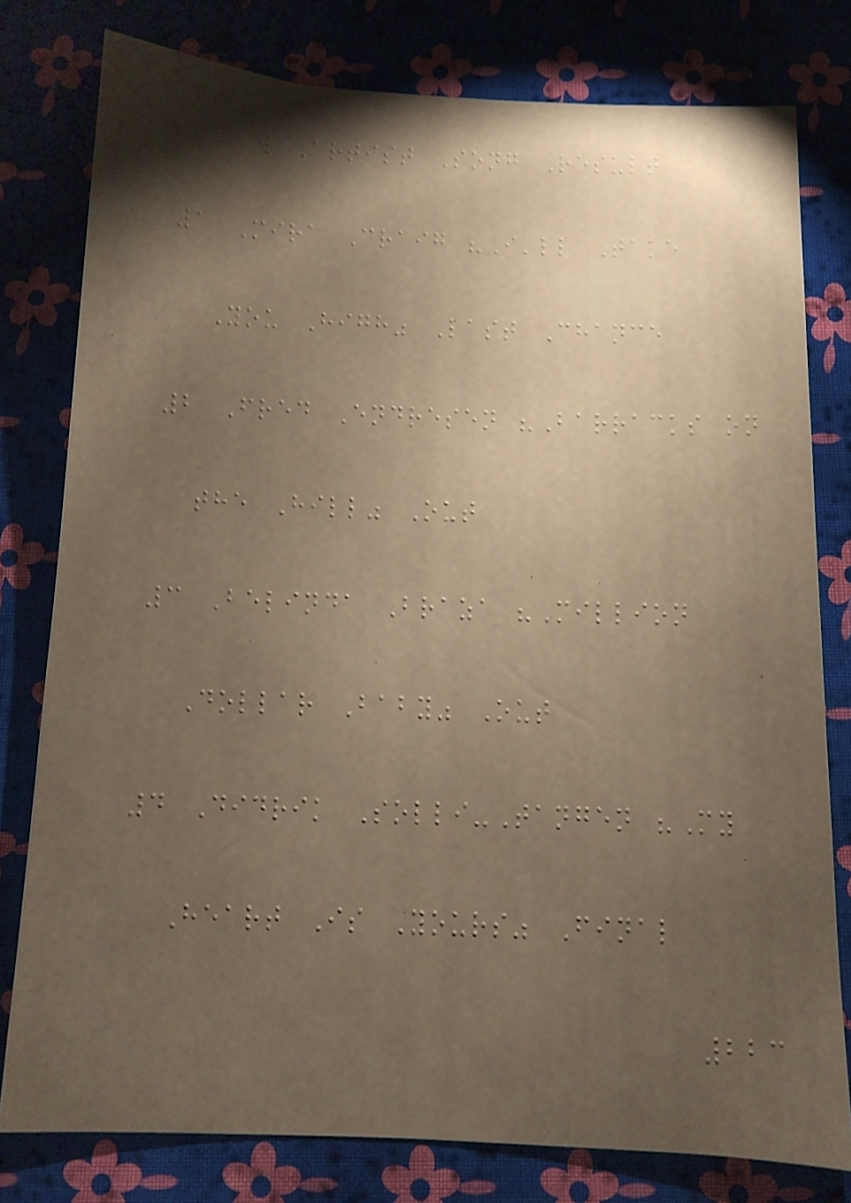Draw Artist Song Result
1 Mira Craig "I'll Take
You High" Last Chance
2 Fred Endresen "Barracks on
the Hill" Out
3 Belinda Braza "Million
Dollar Baby" Out
4 Didrik Solli-Tangen "My
Heart Is Yours" Final
223
